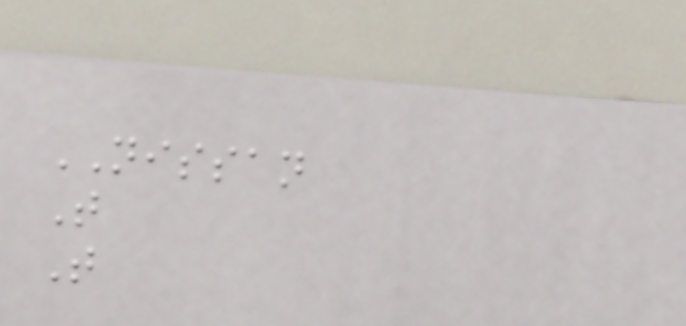NISSAN
T
T
